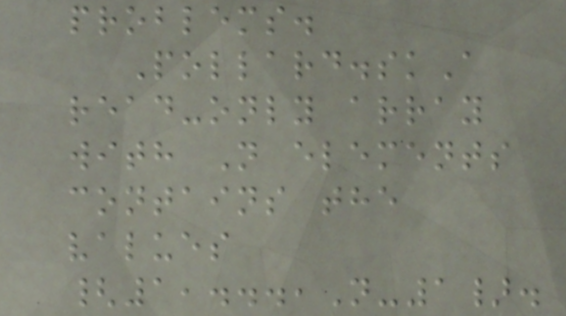problems.
Pollard.skA
read-only array
with N elements
contains the
values
{1,...,N-1}.
